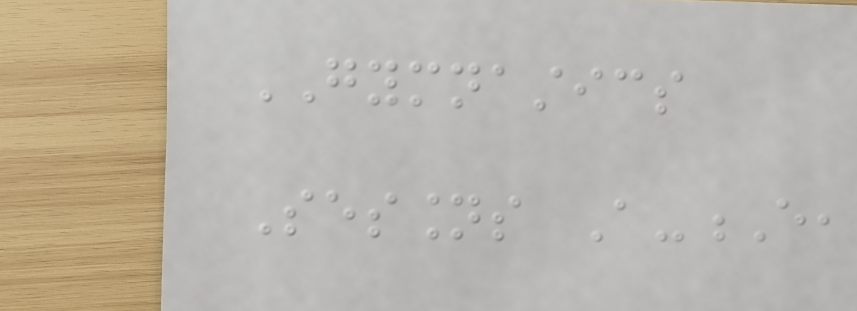GYMNASTICS
Sessions A-E,
